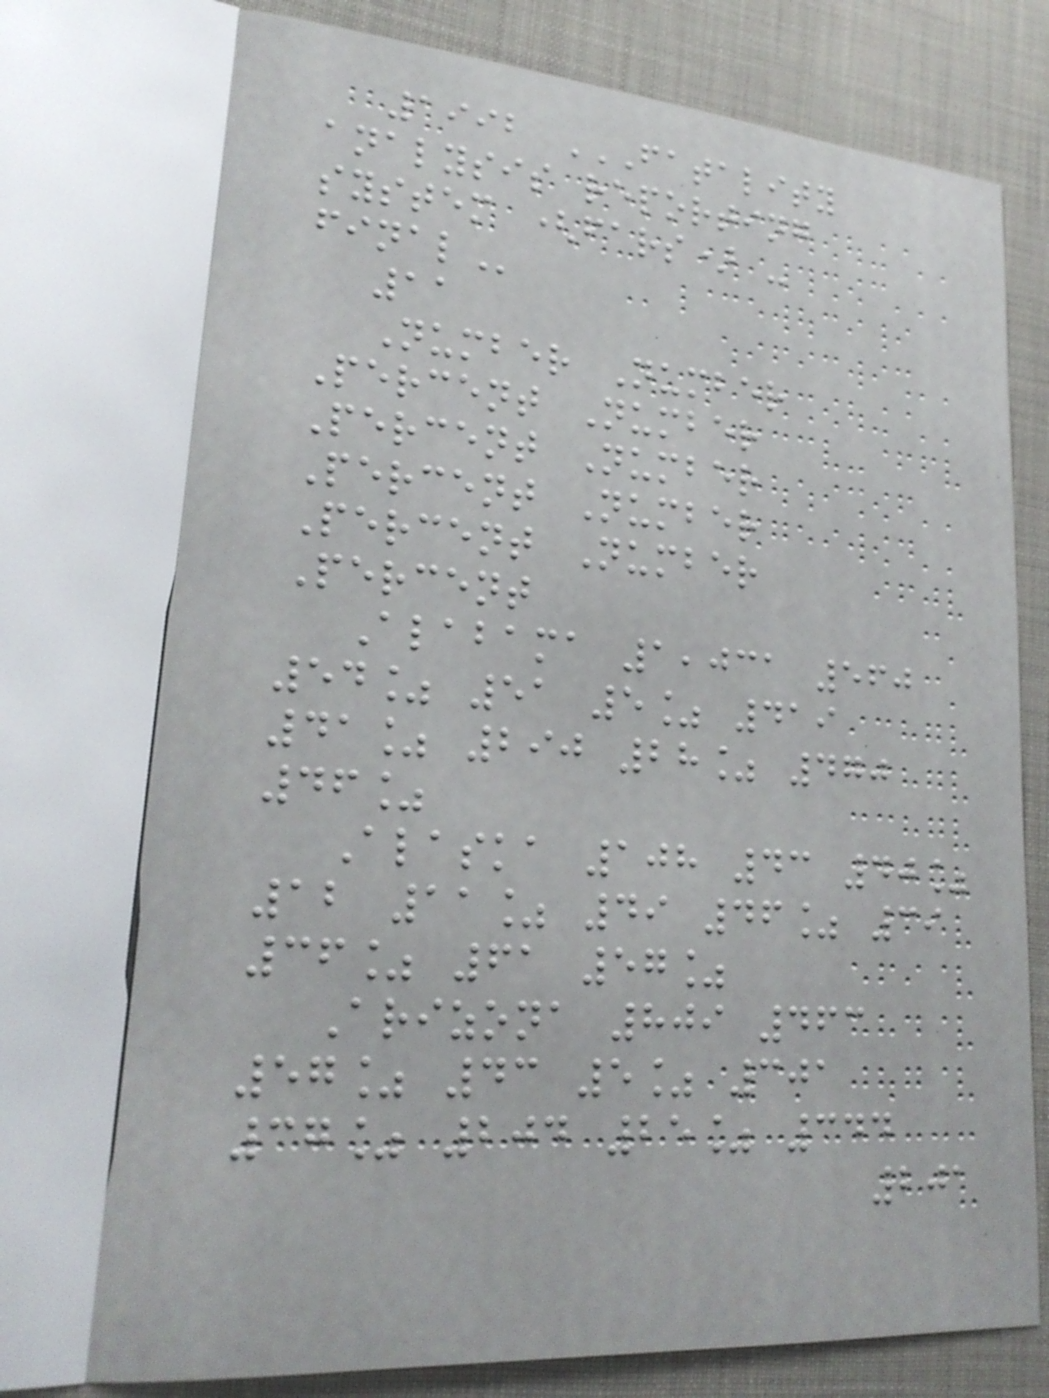1992 FATALITY
ANALYSIS REPORTING
SYSTEM (FARS) -
FINAL
11
Number Number
Percent Number
Percent Number
Percent Number
Percent Number
Percent
Alabama 1,031 560
54% 51 5% 419
41% 290 28% 470
46%
Alaska 108 43 40%
12 11% 49 46% 39
36% 61 57%
Arizona 809 463
57% 43 5% 301
37% 204 25% 344
201
